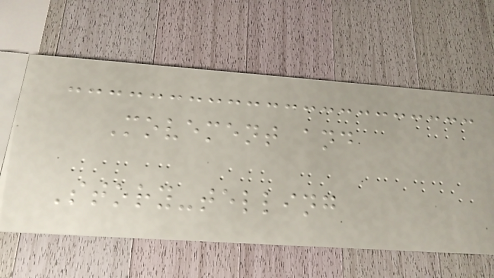Movement and
Story-telling
